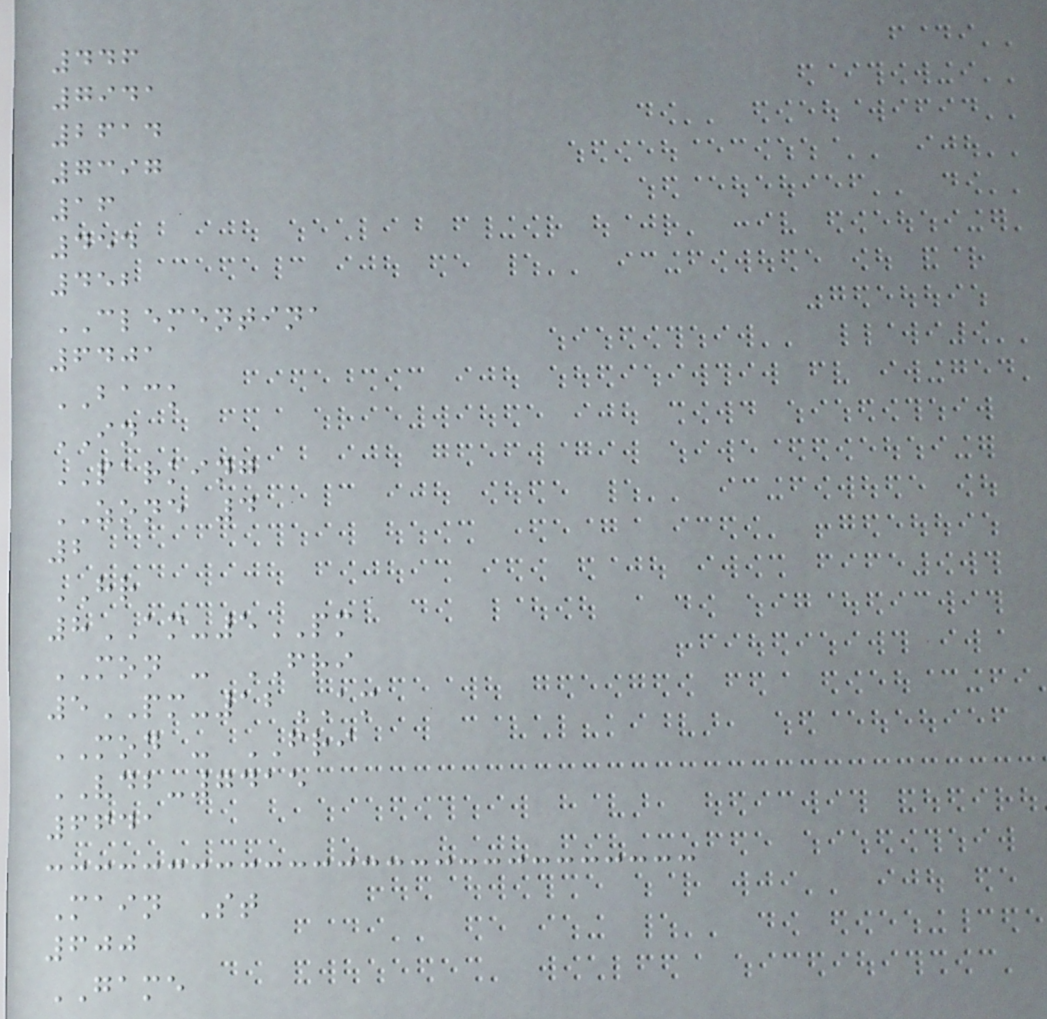446
7941
2614
7397
16
454
452
CLEMENTINA
6401
BACK
IN
PARKING
ZONE 4
2
HR
8AM-5PM
MON - FRI
5PM-12AM
MON - FRI
VDB-7415
6641
Main St
600
GAME
